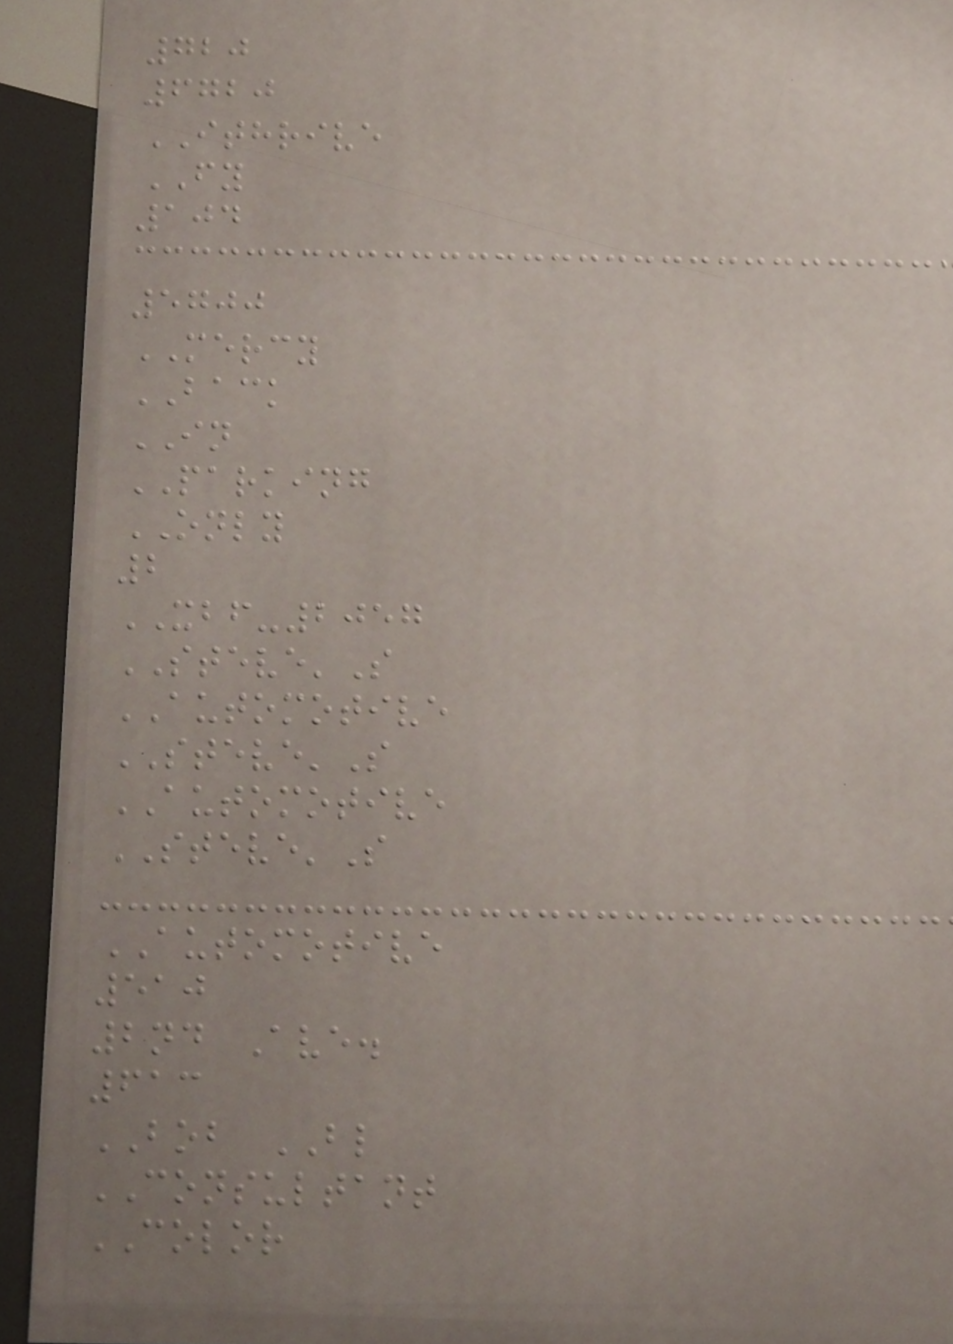720
6720
ITHRIVE
FY
104
5700
MERCY
BACK
IN
PARKING
ONLY
2
XBF-2057
STEVE'S
AUTOMOTIVE
STEVE'S
AUTOMOTIVE
STEVE'S
AUTOMOTIVE
510
2nd Ave.
613
BOB BL
CONSULTANT
COLOR
